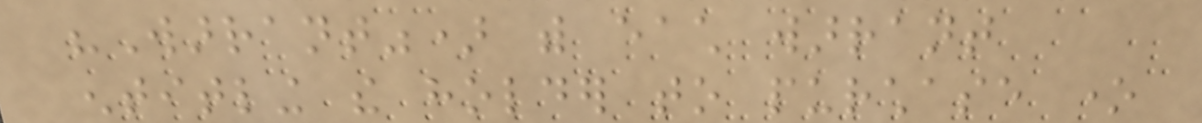"Warrant") with each warrant
entitling the holder to purchase one
